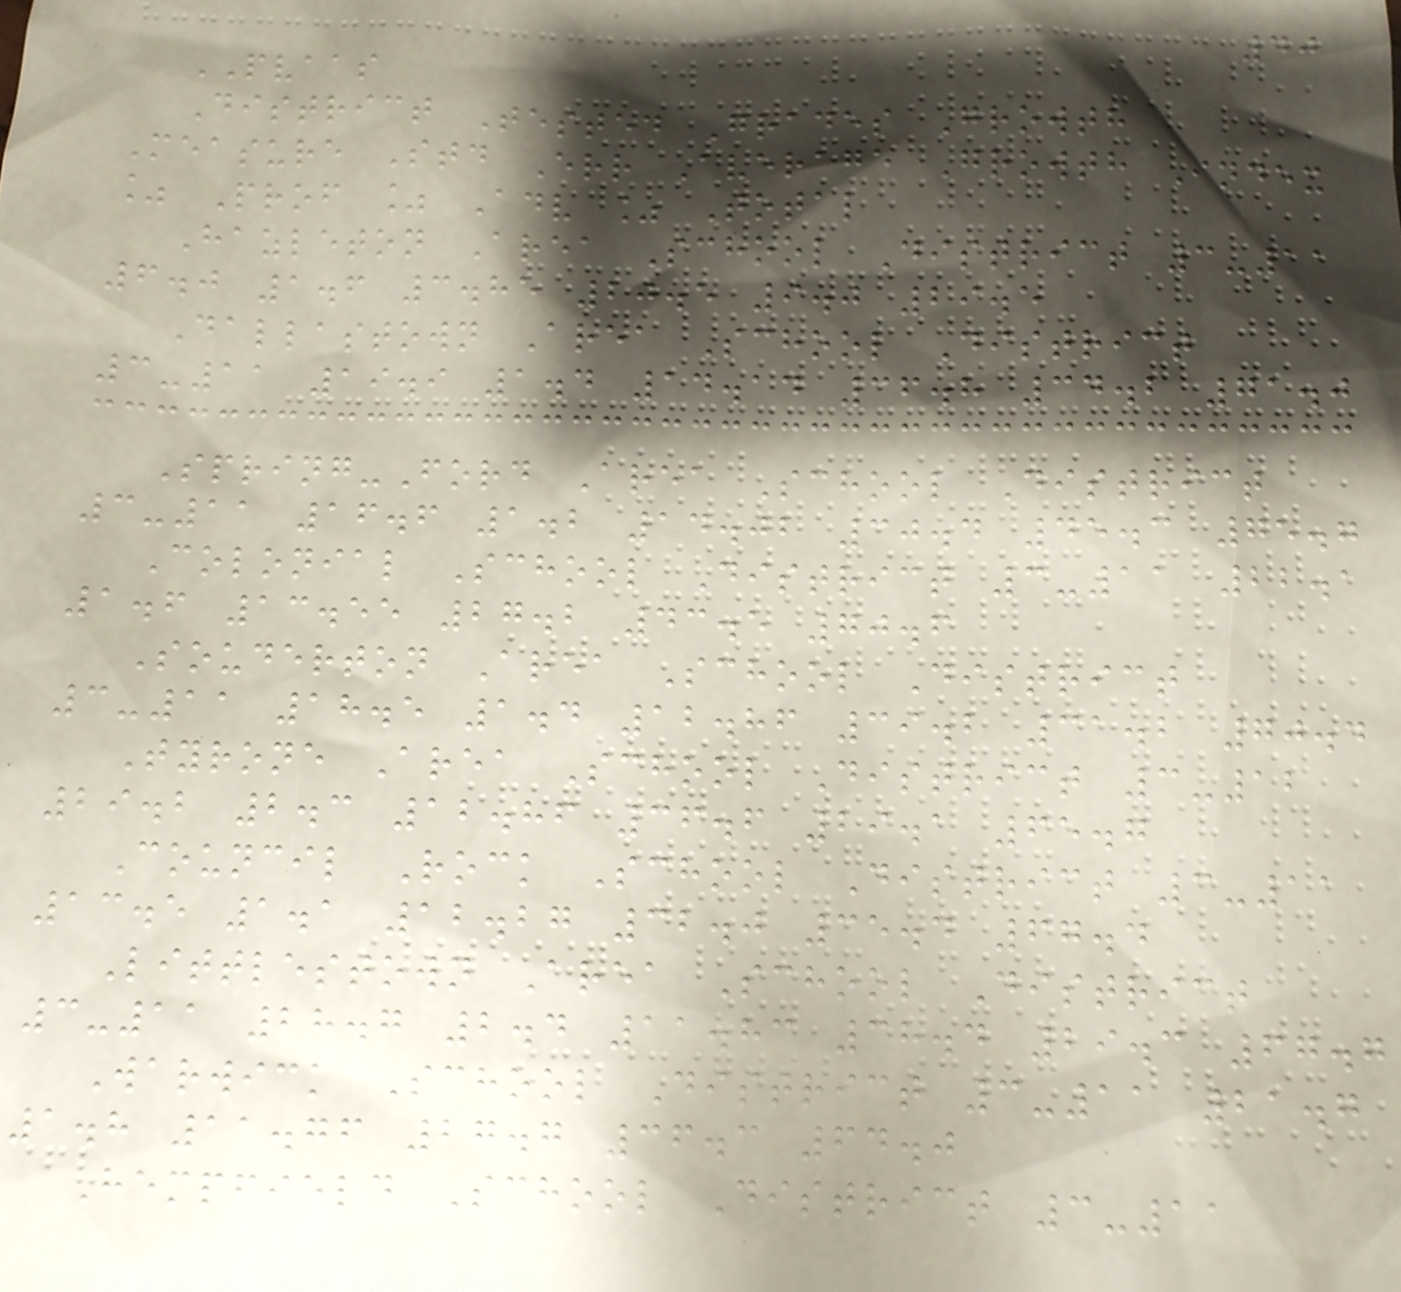40
PVAAS
District Tested Grades Growth
Measure Std Err Average Growth Index
% Prof % Adv % Total
Hazleton Area School District 3-11
6.0 1.6 3.85 20.5 9.0 29.5
Dallastown Area School District
3-11 19.9 1.4 14.14 36.8 34.2 71.0
Spring-Ford Area School District
3-11 16.6 1.2 14.02 30.4 45.3 75.7
Colonial School District 3-11 22.1
1.6 13.55 27.2 43.5 70.6
Souderton Area School District
3-11 18.5 1.4 12.86 39.2 31.2 70.4
Tyrone Area School District 3-12
29.2 2.3 12.86 36.6 29.1 65.7
Council Rock School District 3-11
13.5 1.1 12.27 32.0 35.4 67.4
Littlestown Area School District
3-11 28.7 2.4 11.83 38.4 29.3 67.7
Warwick School District 3-11 21.7
1.8 11.76 27.7 36.3 64.0
Hempfield School District 3-11
